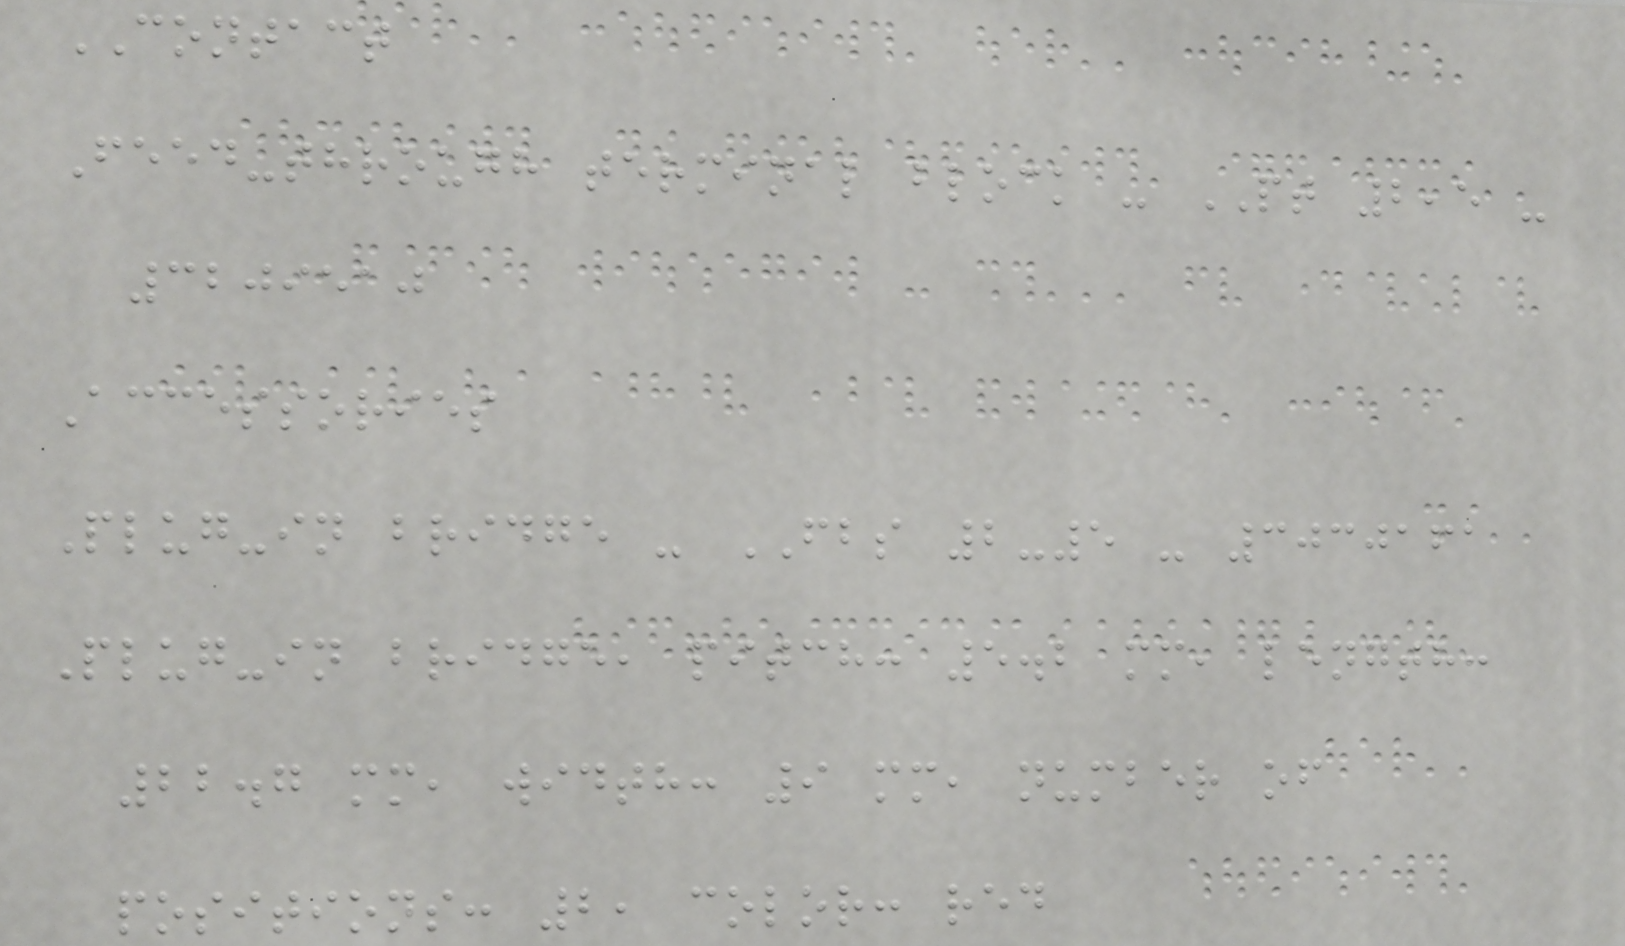CONTACT
Feed-through terminal block - PT 2,5 -
3209510
Accessories
Plug-in bridge - FBS 2-5 - 3030161
Plug-in bridge, pitch: 5.2 mm, length:
22.7 mm, width: 9 mm, number of
positions: 2, color: red
